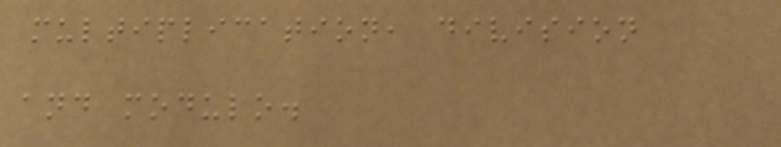multiplication, division
and modulo.
